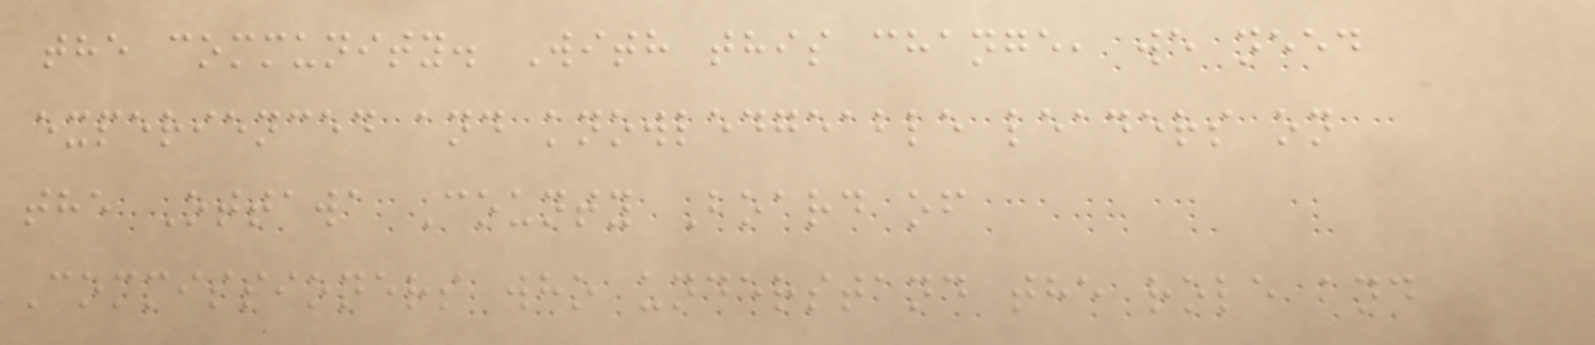the community. With this change, we need
experienced and knowledgeable leaders on
the Ottawa County Board of
Commissioners who understand the role and
